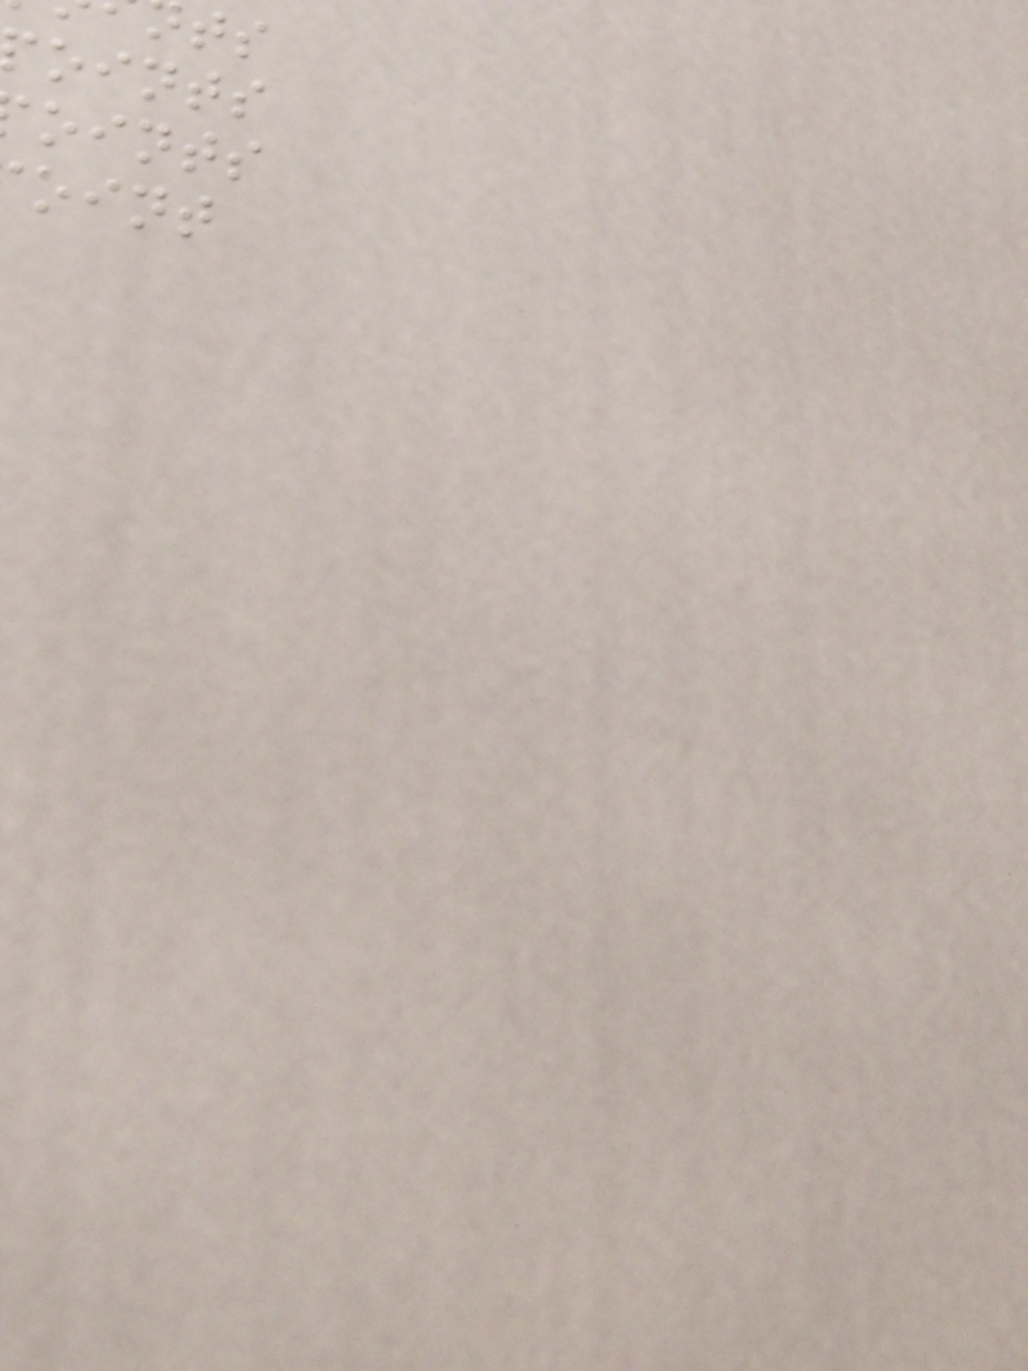oints
oints
oint
